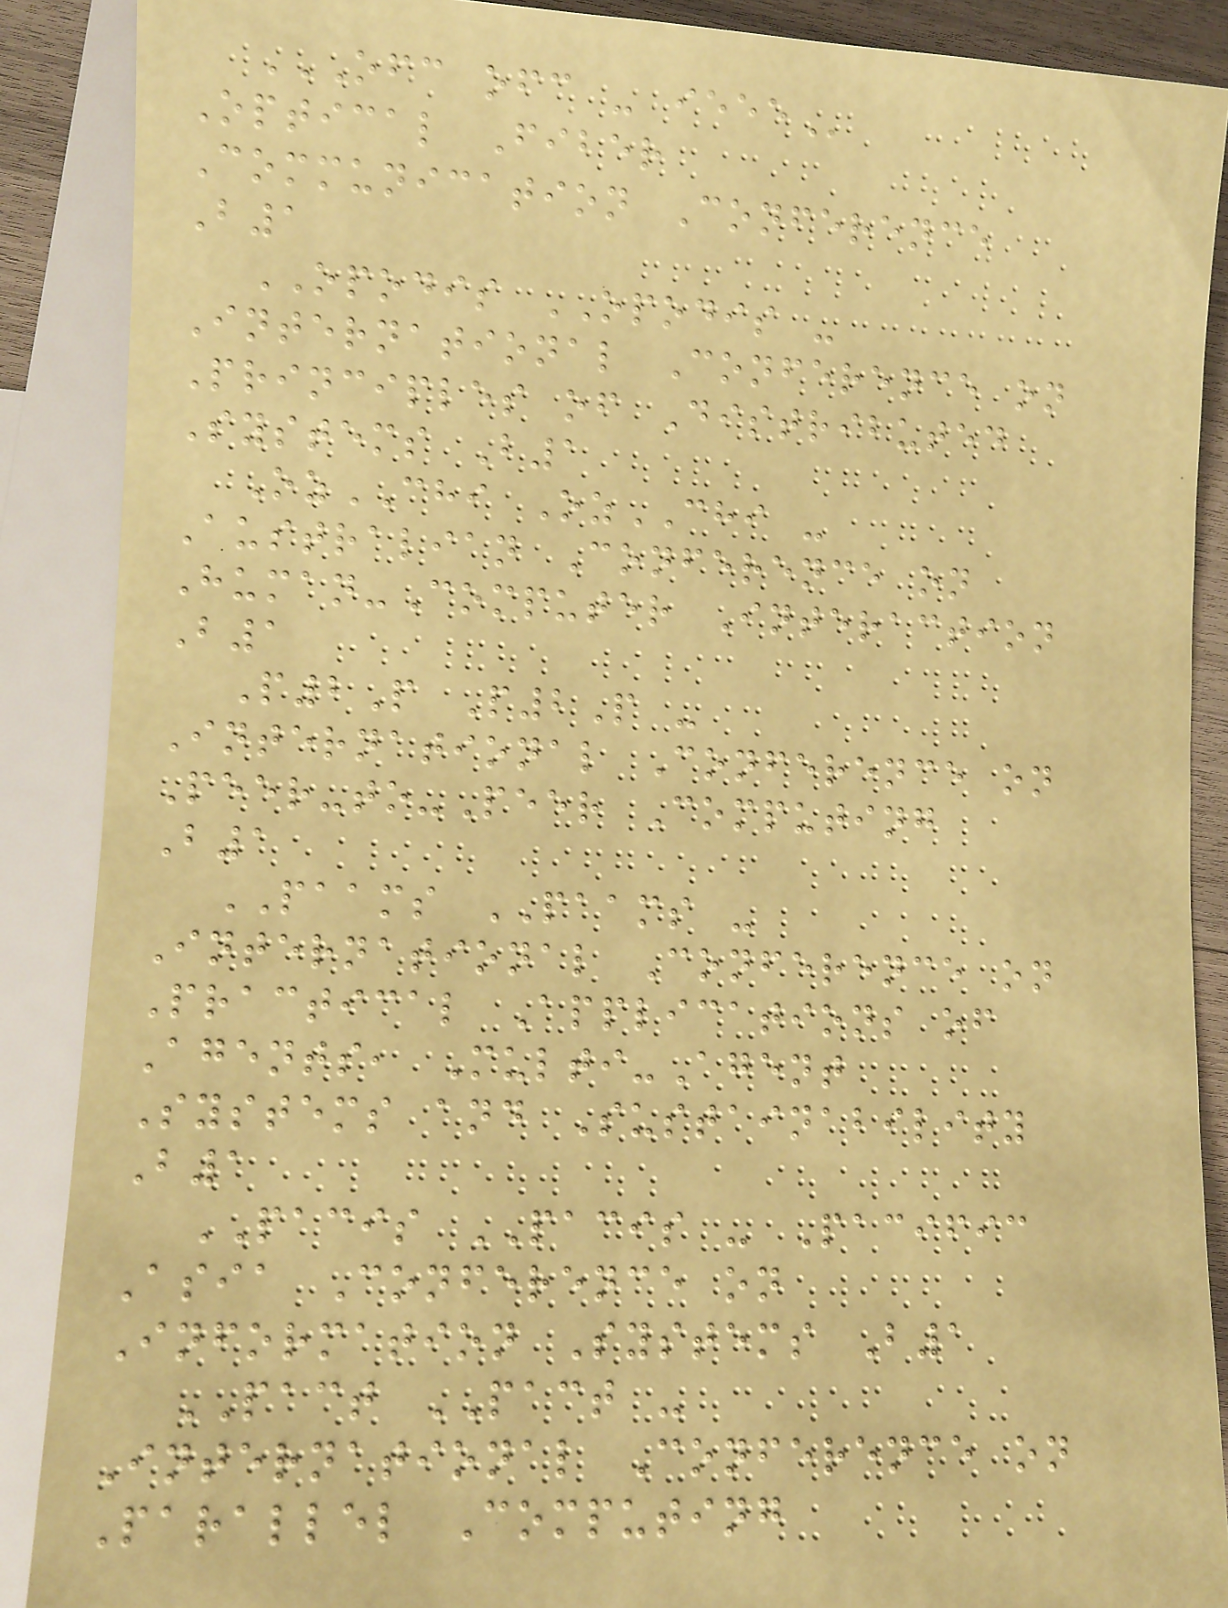OFC OFC - IEEE
Optical Fiber
Communication Conference
B1
OPODIS OPODIS -
International Conference on
Principles of Distributed
Systems B1
OzCHI OzCHI -
Australian Conference on
Human-Computer Interaction
B1
P2P P2P -
International Conference on
Peer-to-Peer Computing
B1
PAAMS PAAMS -
International Conference on
Practical Applications of
Agents, Multi-Agent
Systems and Sustainability
B1
PACIS PACIS - Pacific
Asia Conference on
Information Systems B1
PACT PACT -
International Conference on
Parallel Computing
